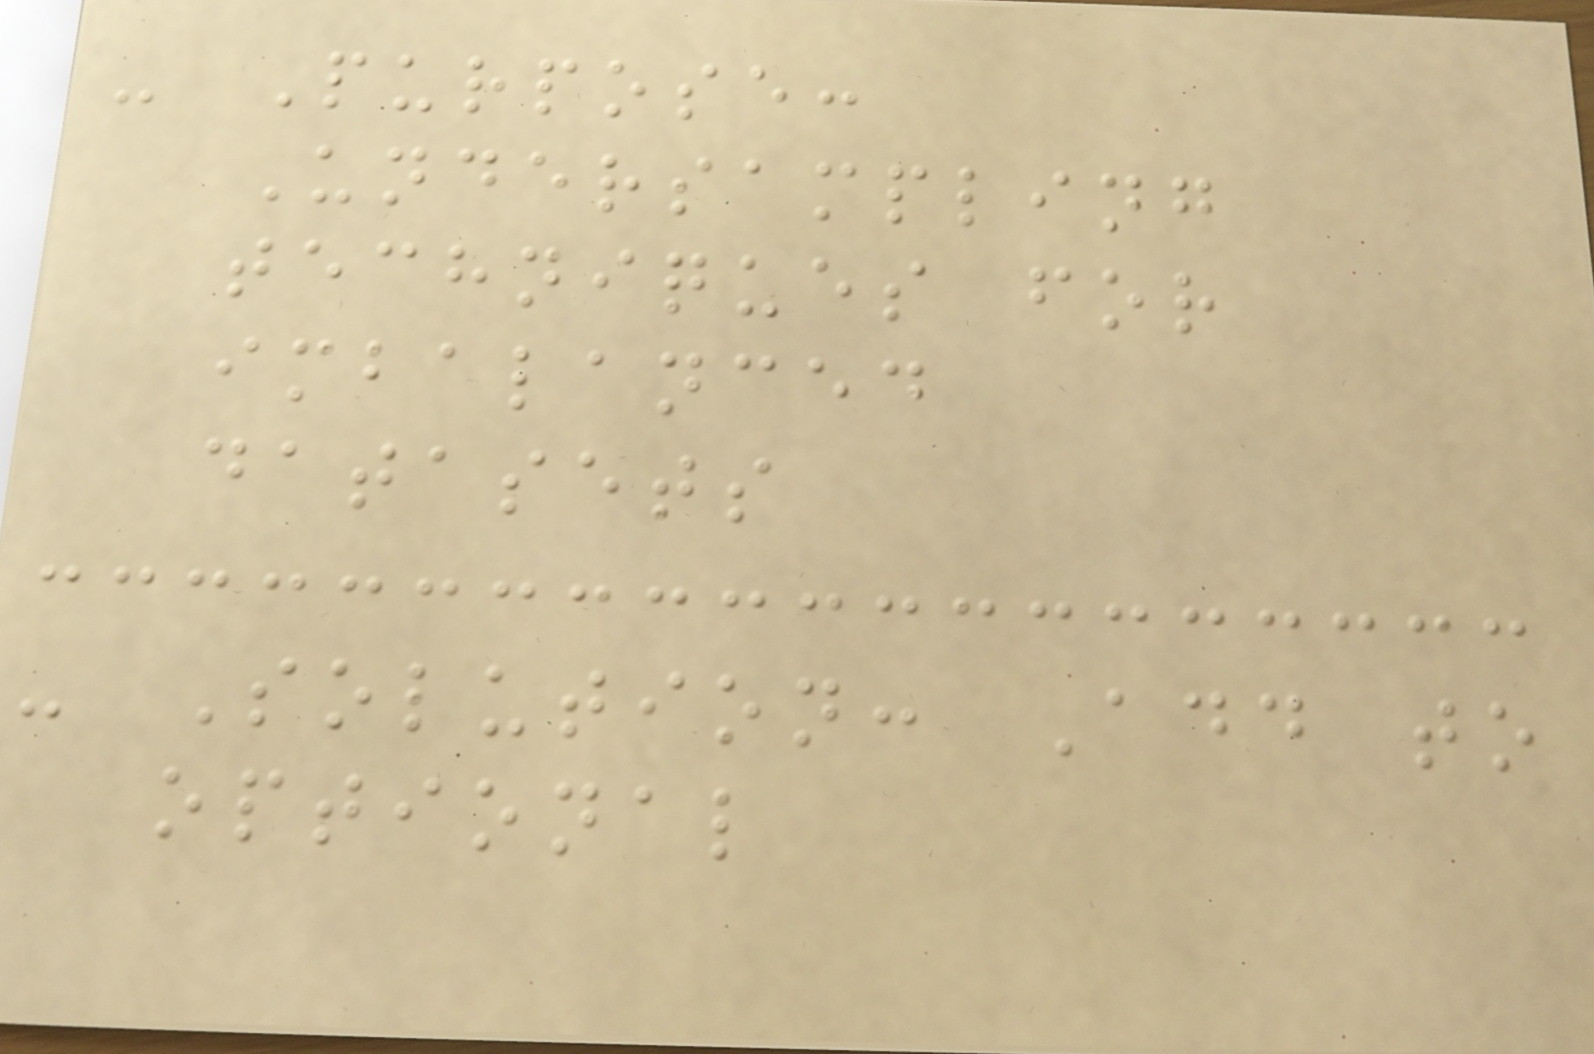- Purpose:
Undersampling
techniques for
imbalanced
datasets
- Solution: Add to
optional
